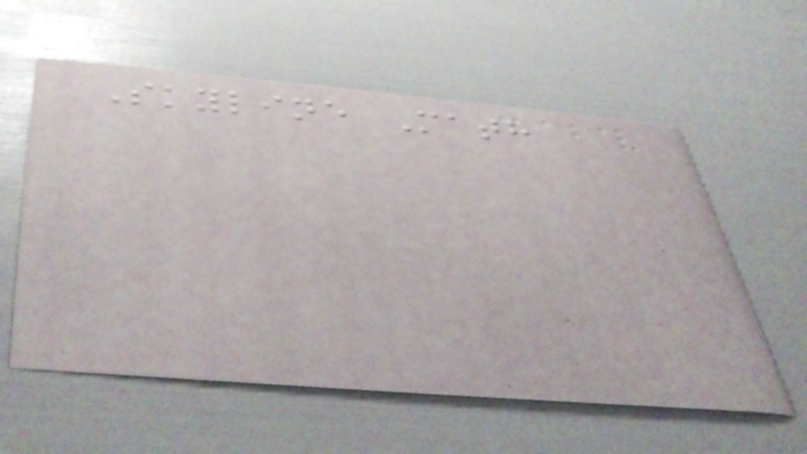Skyline Math
